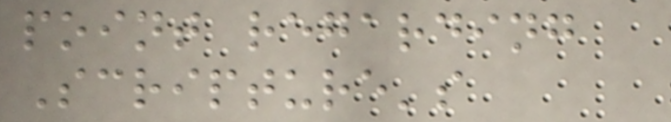point regarding
Scripture's
